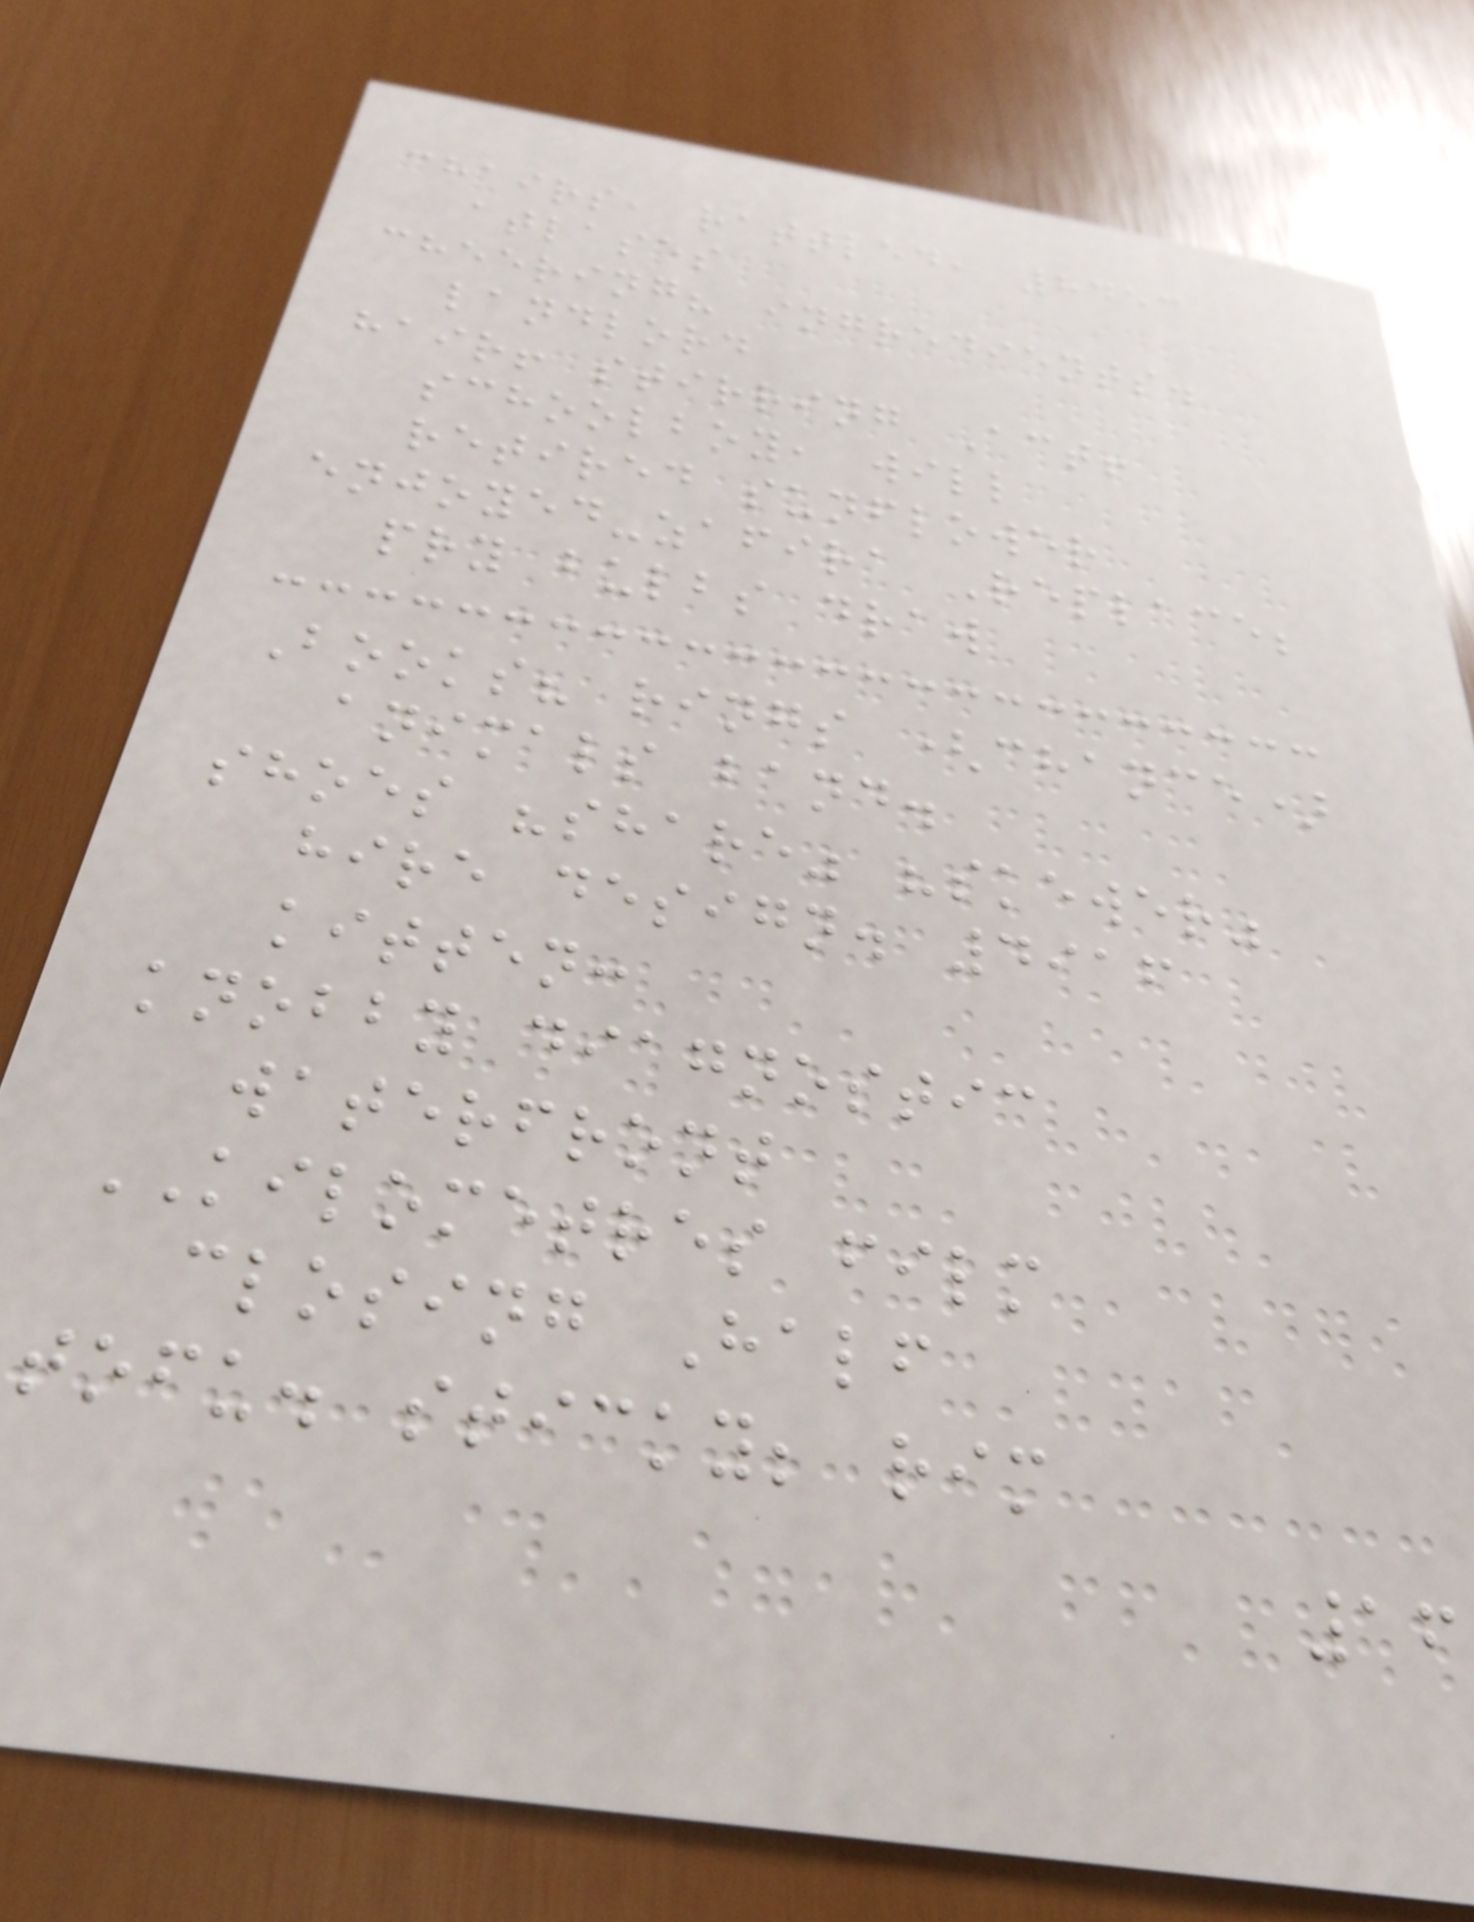chairs, rattled, 8453
atlases
cheering? ingredients.
landlord
hair! stirring Act!
schoolboy, will
retired sunflower
enjoyed-zafira Replace;
pry bulbs draw
Books? rings (chance)
animals band.
shoes "share" "skewer"
hire design. 4916
kitten:
knobby diagnostic
waterfront
KILOMETRES film
closing Half
tofu. sticky; rim
16
